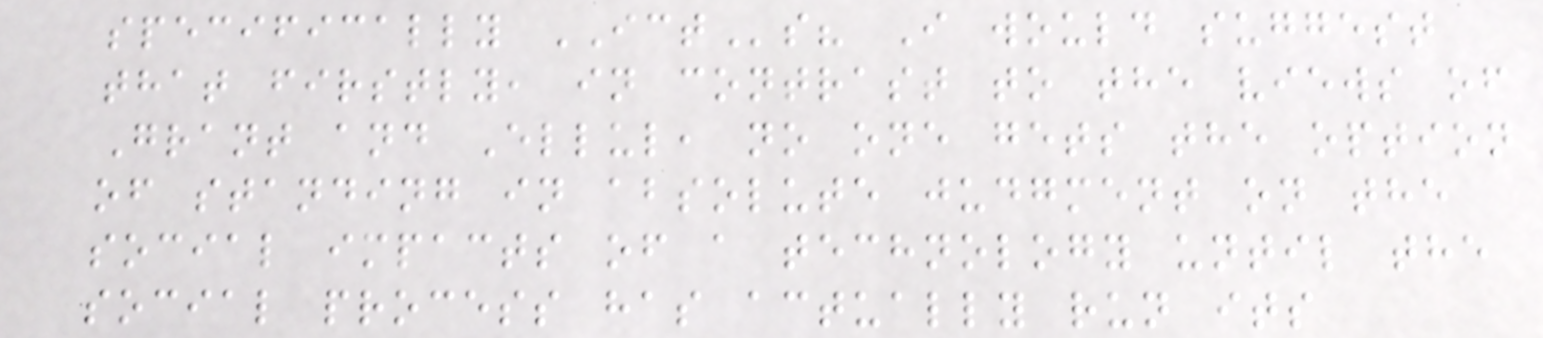specifically ICTs? I would suggest
that firstly, in contrast to the views of
Grant and Ellul, no one gets the option
of standing in absolute judgment on the
social impacts of a technology until the
social process has actually run its
